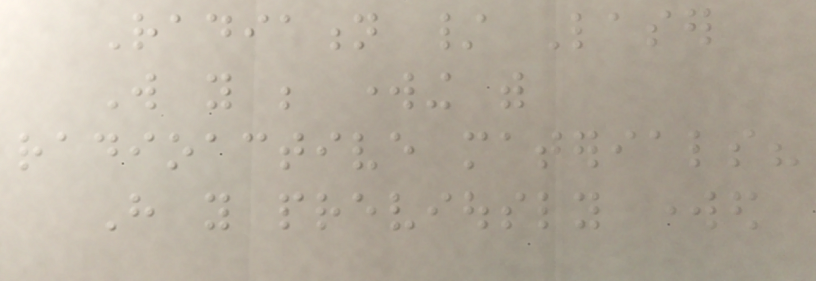Radiation / Laser
Will you be working with
radioactive materials?
Have you previously worked
